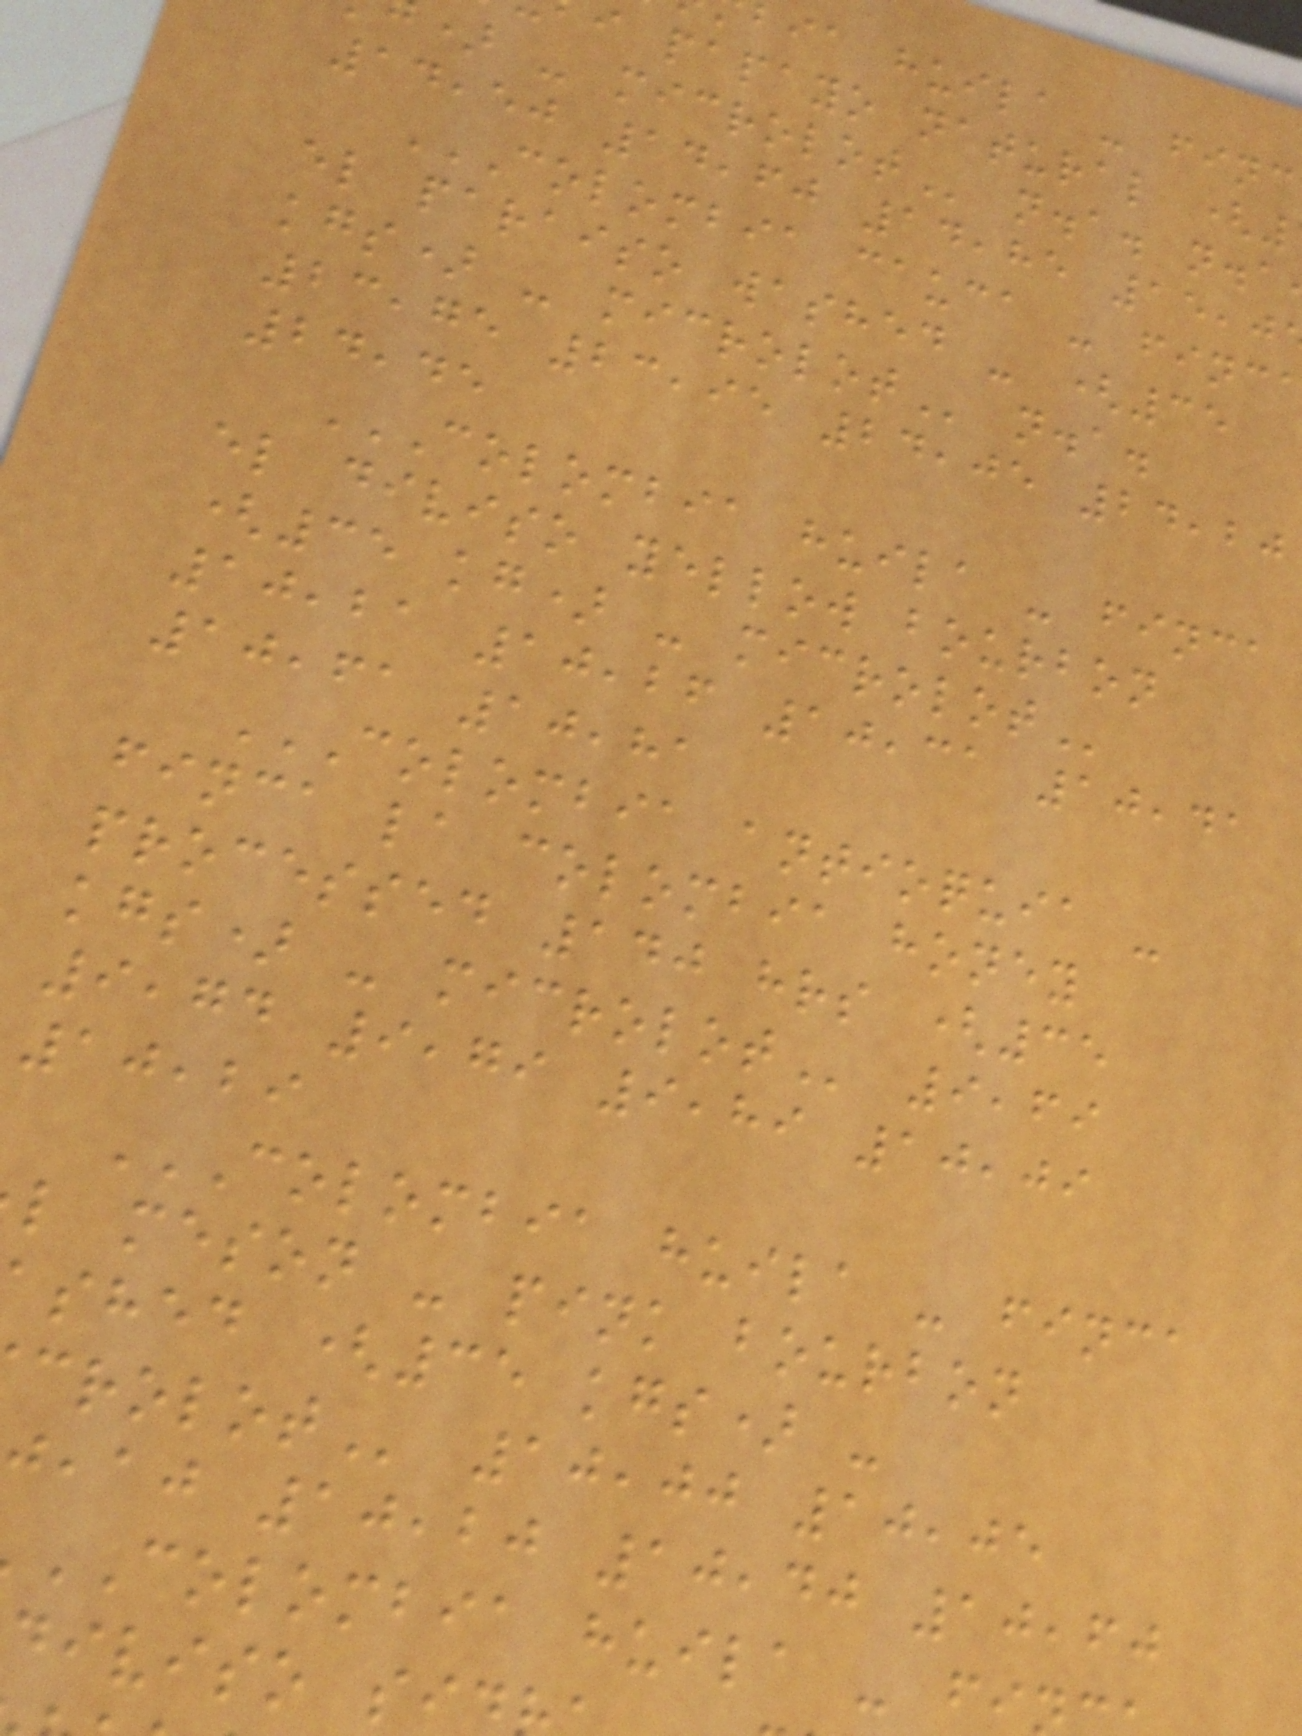bia huila -
i papayo natural (
14,50 14,60 14,85 15,0
el paraiso washed - (35
kgs) -
23,75 23,95 24,05 24,20
24,45
COLOMBIA HUILA - FINCA
el diviso yellow bourbon
(35 kg) -
10,21 10,26 10,31 10,41
10,61 10,81
COLOMBIA ANTIOQUIA -
finca la colombia honey
processed 140 hrs (35
kgs) -
9,74 9,79 9,89 10,09
10,29
COLOMBIA HUILA - FINCA
l meson - pink bourbon
shed (35 kgs) -
10,00 10,05
,aj 10,20 10,40 10,60
COLOMBIA huila -
